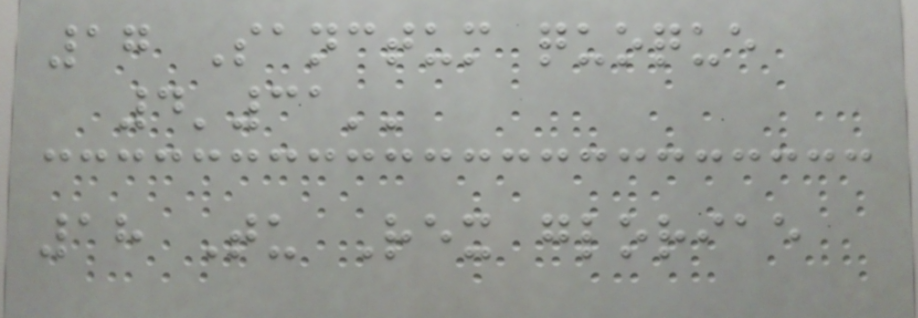17 Sanctum quoque
4'31''
18 Tu Rex gloriae
